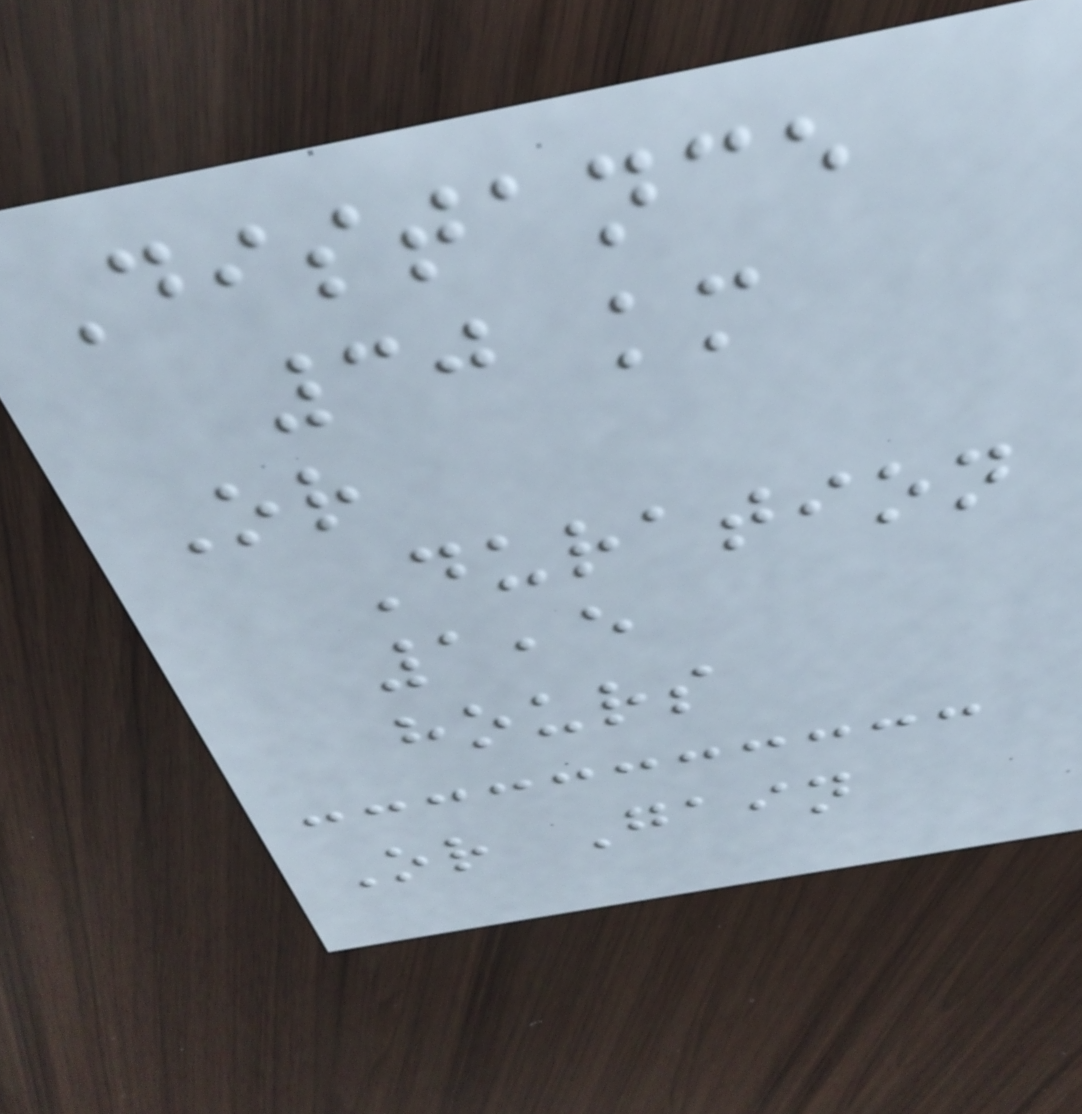Distance
30 km
Or
Duration
1,5
hours
Or Gain
